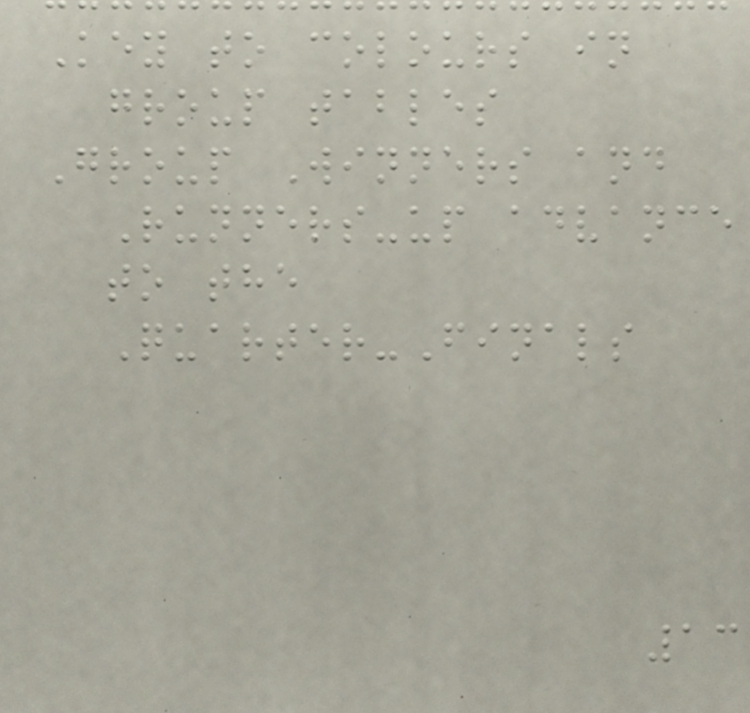Key to colours in
group tables
Group Winners and
Runners-up advance
to the
Quarter-Finals
13
